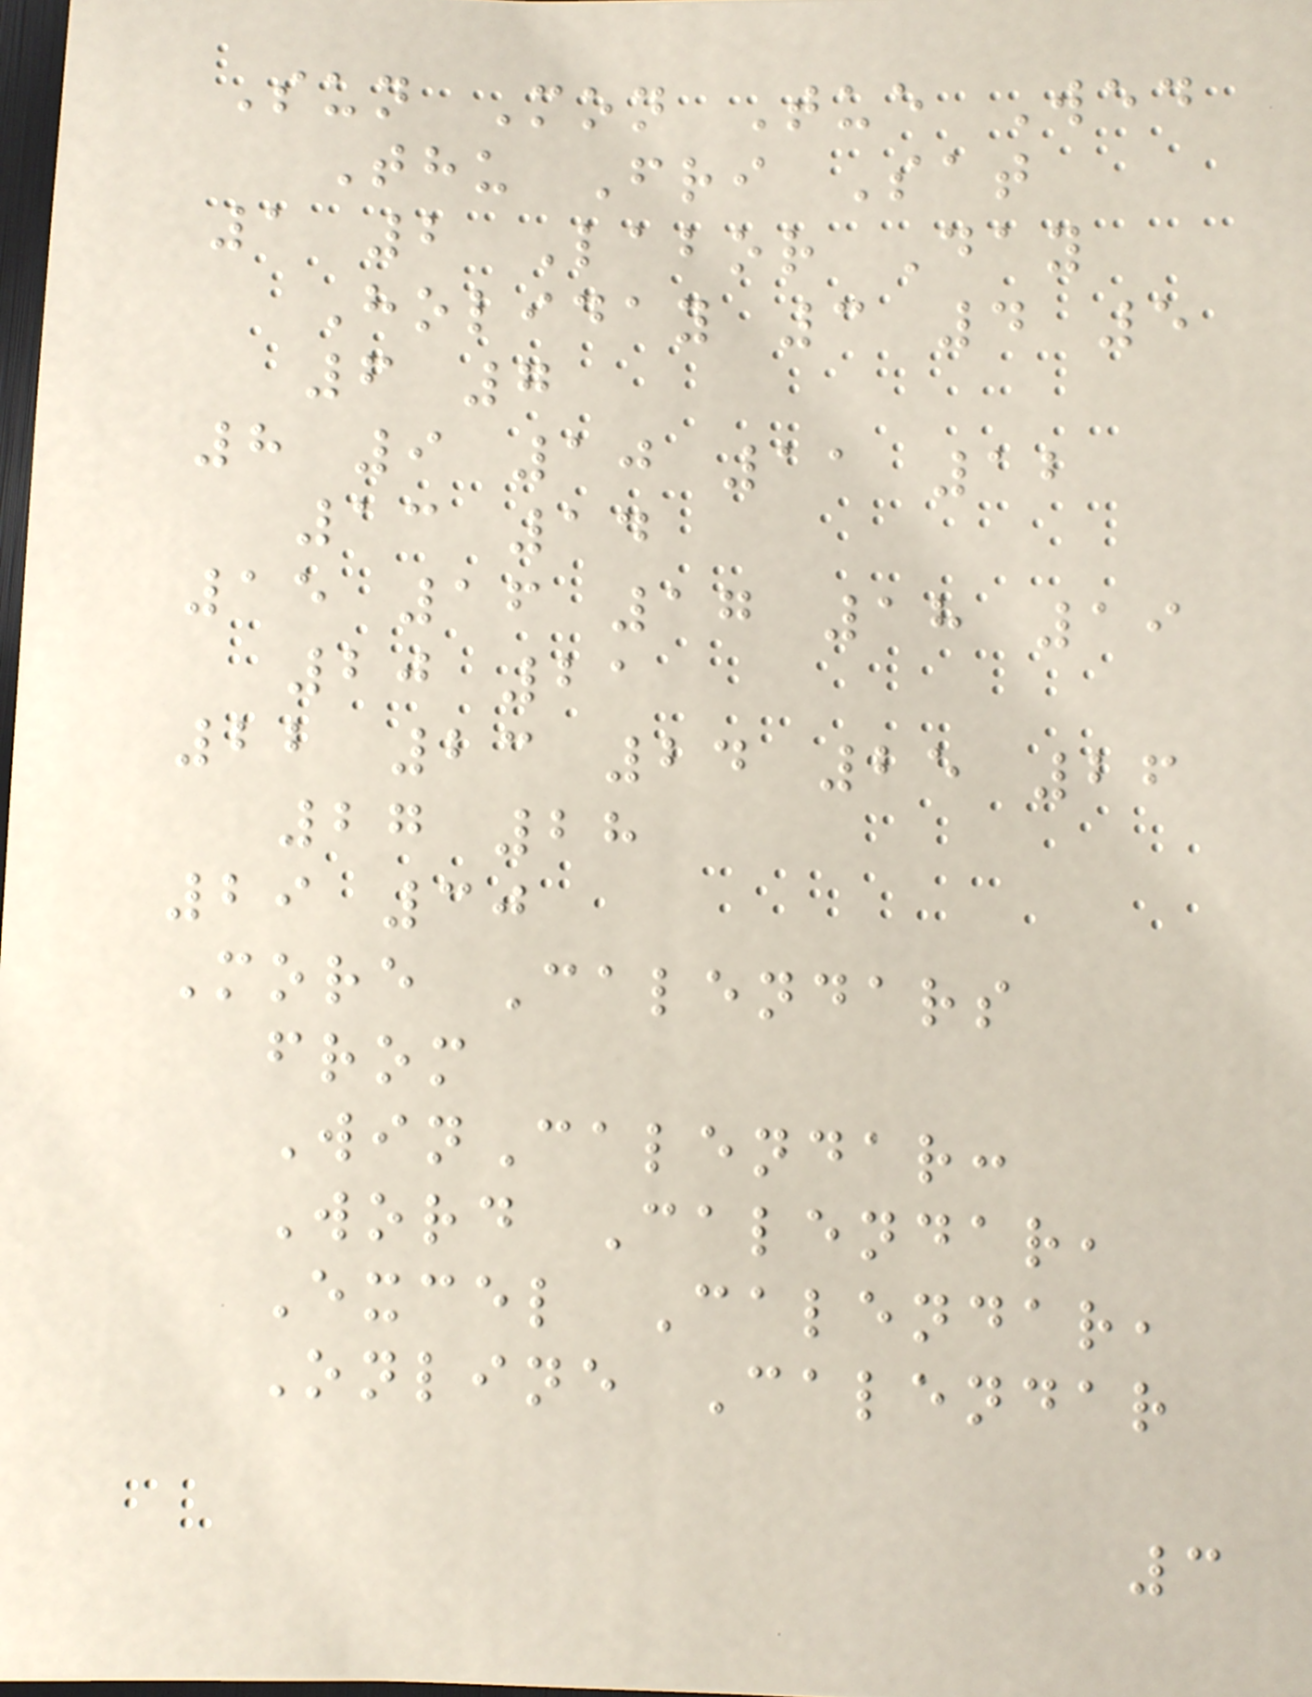Sun Mon Tue Wed
Thu Fri Sat
1 2 Labor Day
Holiday 3 4 5
6 7
8 9 10 11 12
13 14
15 16 17 18 19
20 21
22 23 24 25 26
27 28
29 30
More Calendars
from
WinCalendar:
Word Calendar,
Excel Calendar,
Online Calendar
3
